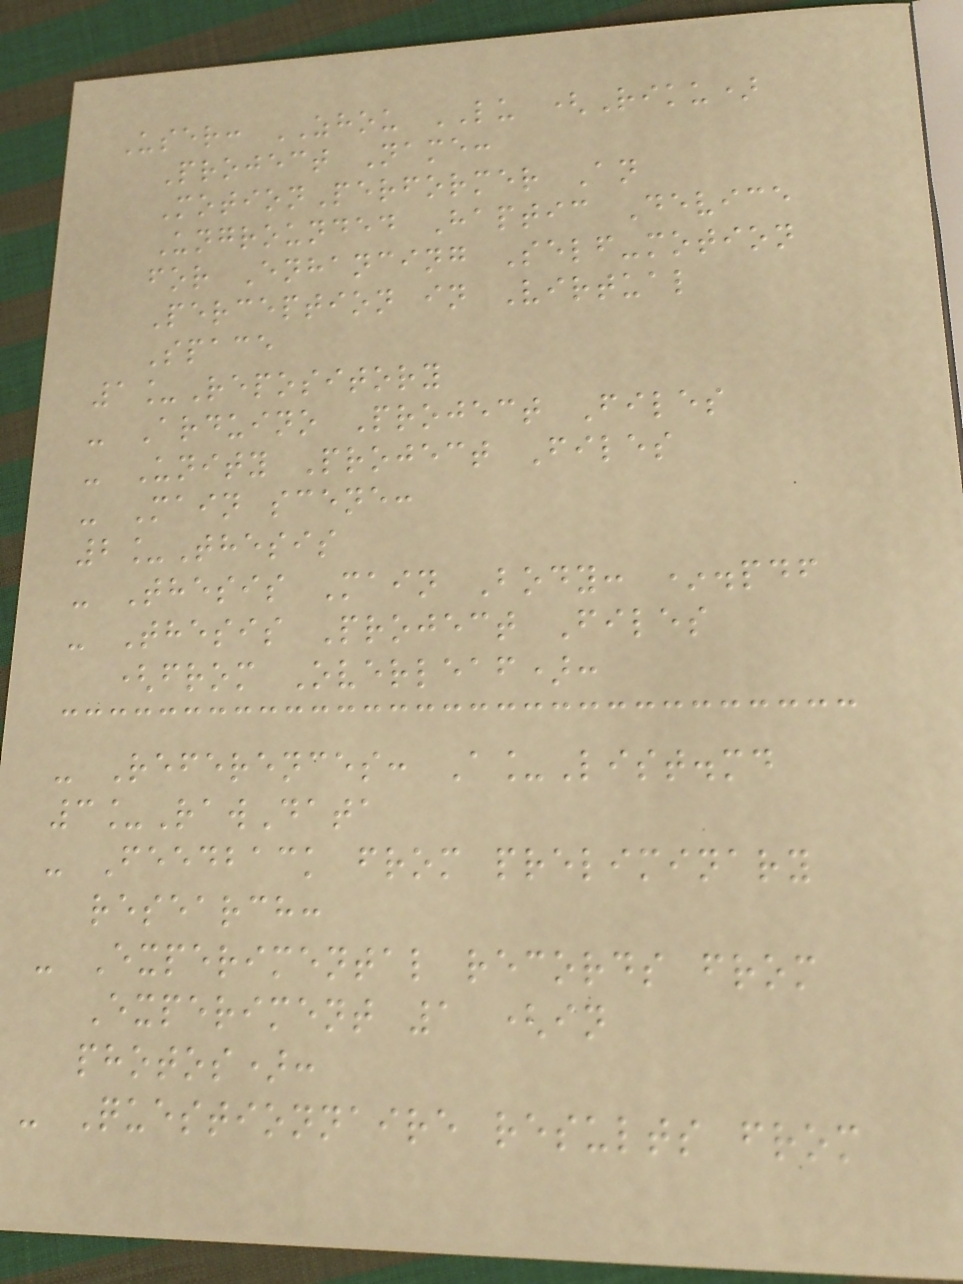User: ZHOU LU (Riku)
Project Name:
MotionPerformer An
Ungrounded Haptic Device
for Enhancing Self-motion
Perception in Virtual
Space
1_Repository
- Arduino Project Files
- Unity Project Files
- Main scene:
2_Thesis
- Thesis Main Body: *.pdf
- Thesis Project Files
(from Overleaf):
- References: A_List.md
3_RawData
- Feedback from preliminary
research:
- Experimental records from
Experiment 1 (in
photos):
- Questionnaire results from
